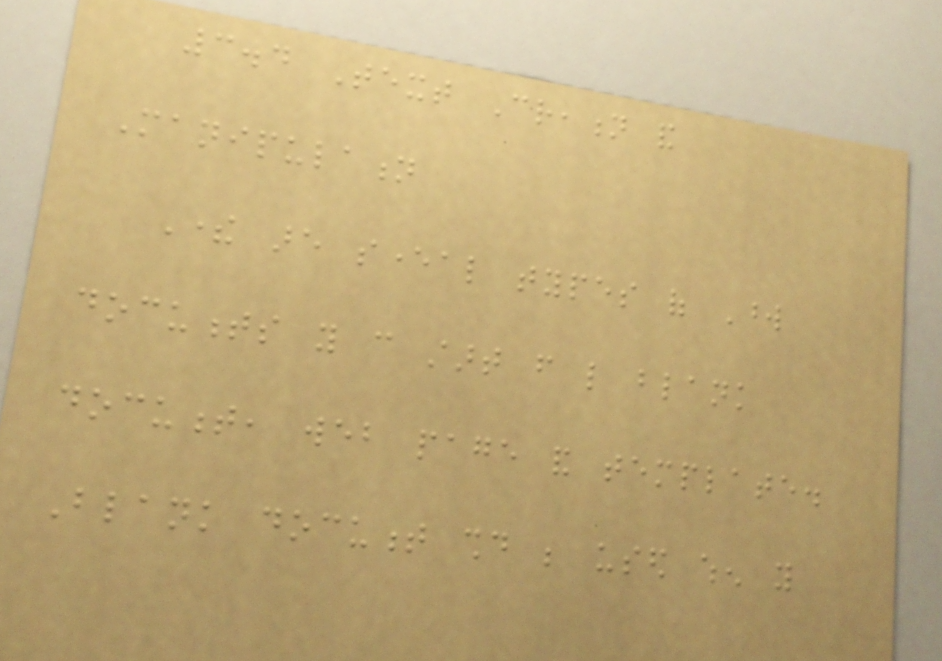3.4 Text Creation and
Manipulation
There are several types of Word
documents you can start from like blank
document, web page and template.
Blank document should be used when you
